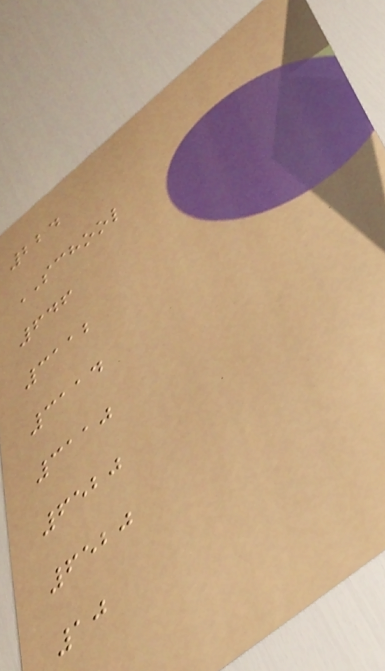224
SCHOOL
646
3112
3114
3110
6520
6520
10
